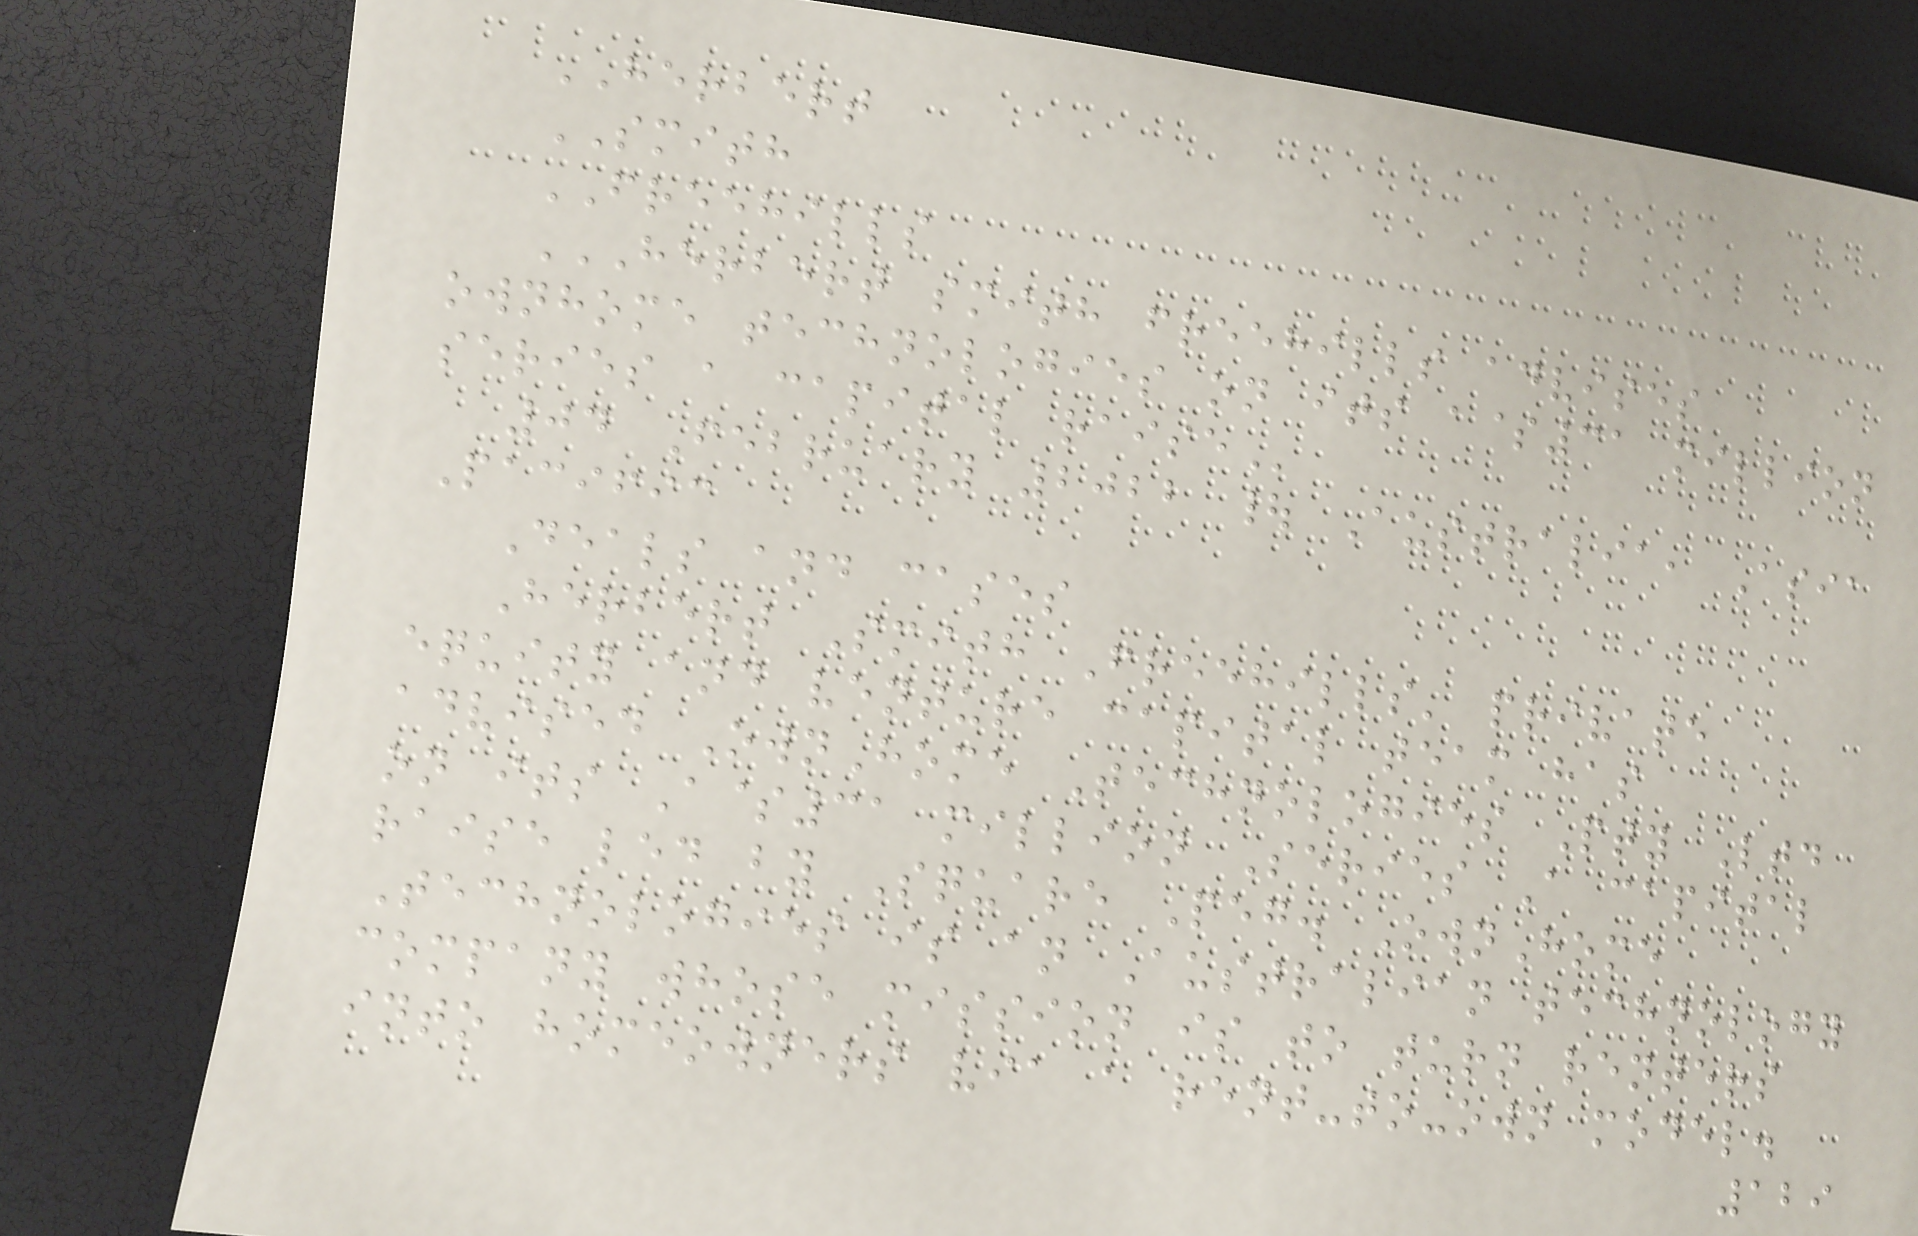HERBERT
SMITH
FREEHILLS
HERBERT SMITH FREEHILLS ADVISES
OWNHOME TECHNOLOGIES ON ITS A$31 MILLION
SERIES A CAPITAL RAISE
04 February 2022 | Australia, Asia
Pacific
Deals and cases
Herbert Smith Freehills' private
equity and venture capital team has
advised OwnHome Technologies Pty Ltd
on its A$31 million Series A capital
raise led by Square Peg. OwnHome
Technologies is an Australian technology
company whose mission is to turn renters
into homeowners via a rent-to-own model.
129
